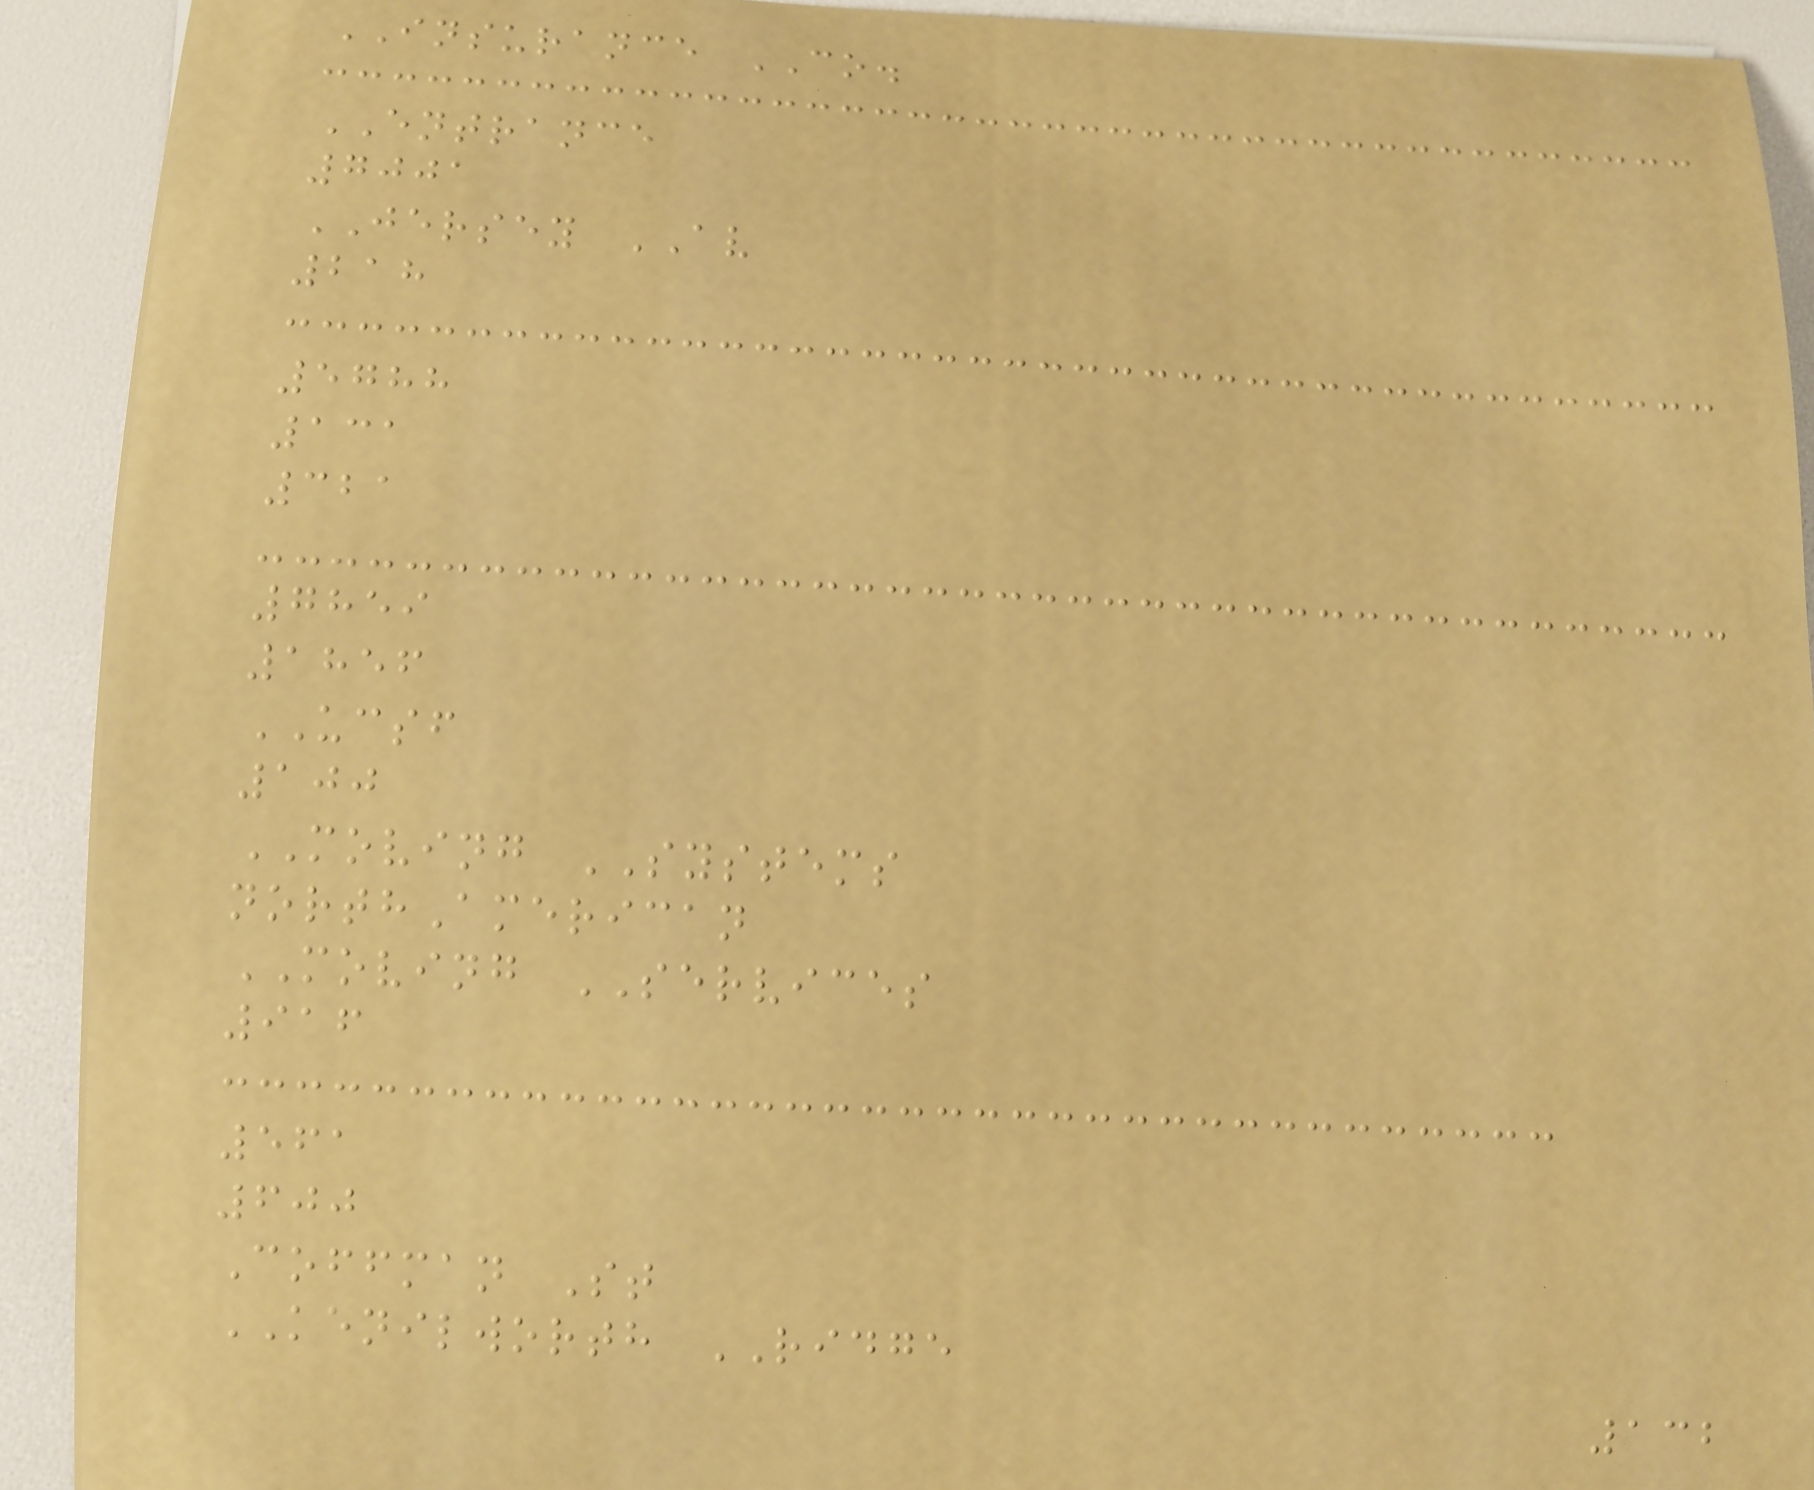INSURANCE CO.
ENTRANCE
7001
JERSEY AV
218
5788
131
321
7859
1856
UCSF
100
MOVING SYSTEMS
northAmerican
MOVING SERVICES
916
561
600
Coffman St
KENILWORTH RIDGE
132
